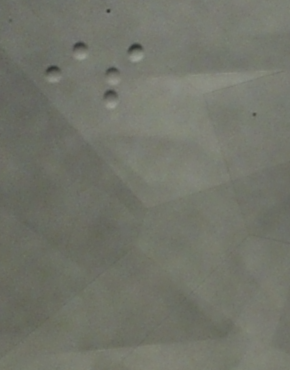is
